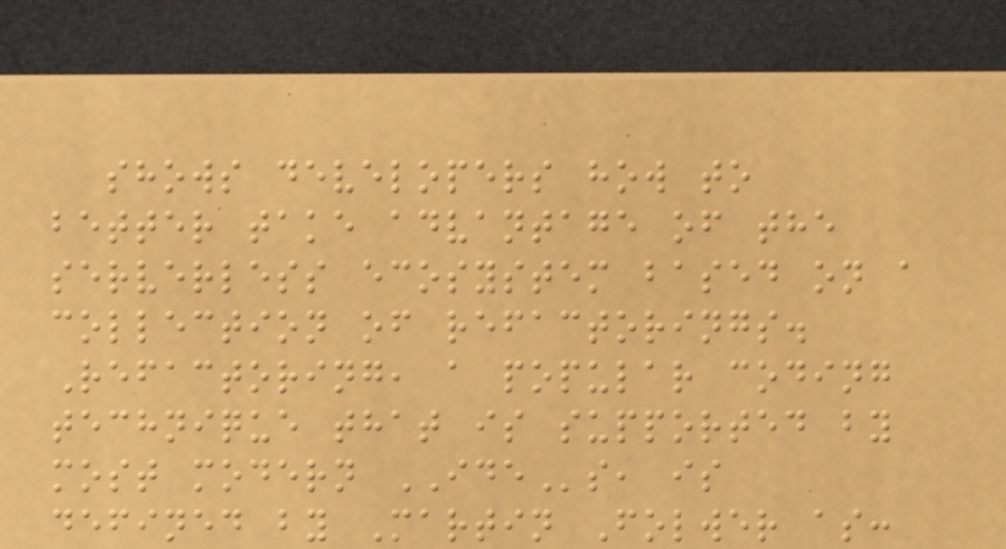shows developers how to
better take advantage of the
serverless ecosystem based on a
collection of refactorings.
Refactoring, a popular coding
technique that is supported by
most modern IDEs, is
defined by Martin Folwer as:
